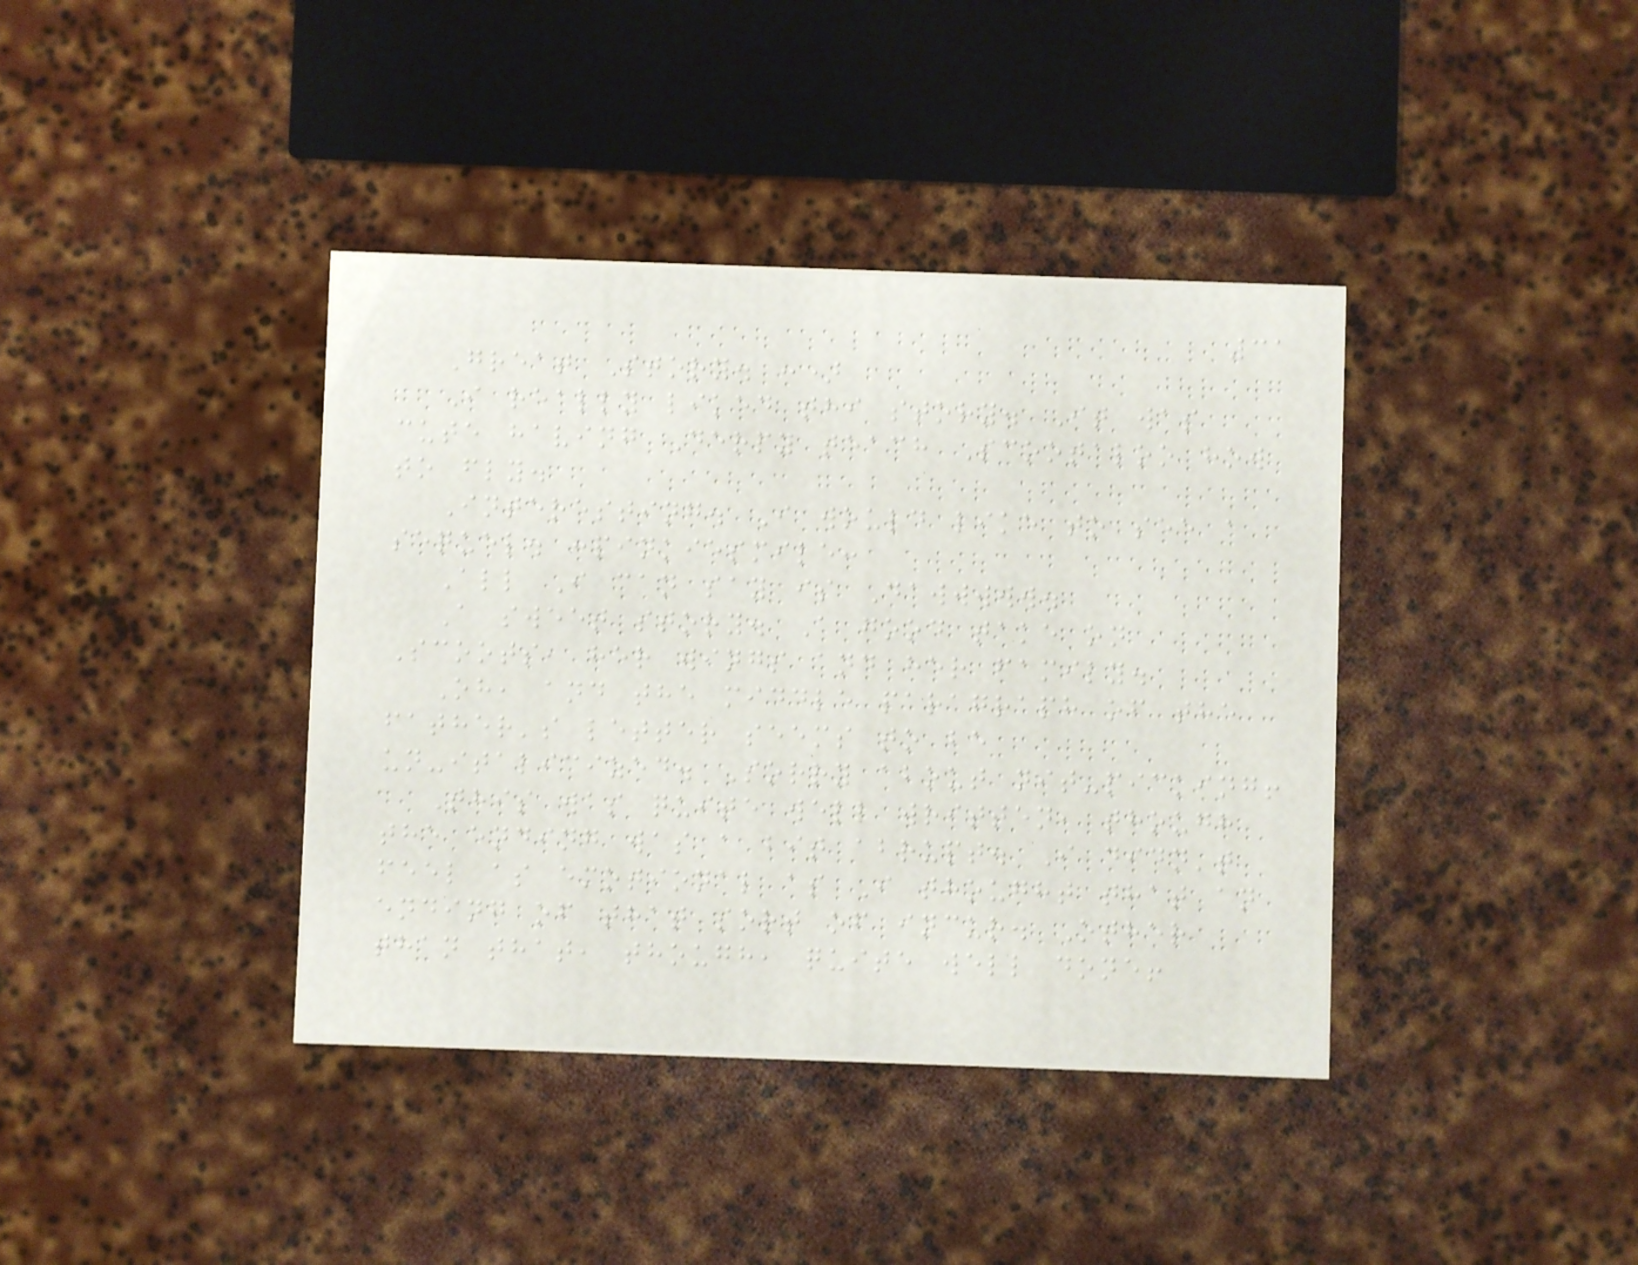31
Great Story. :)
I really liked thi story. It was
cute having Derpy teach Scootaloo how
to fly.
Interesting. I would like to see a
sequel. :pinkiesmile:
All I can say is Dawwwww.
A sweet story. A good take on
Scoots, her wings and her family.
Oh, and the middle paragraph of the
father's letter seems to be
un-italicized. Sorry about nit-picking!
This was quite well written, though
the ending was a bit abrupt. I didn't
feel as emotional as I thought that an
ending of that sort of incur. Other
than that, though, quite well done!
